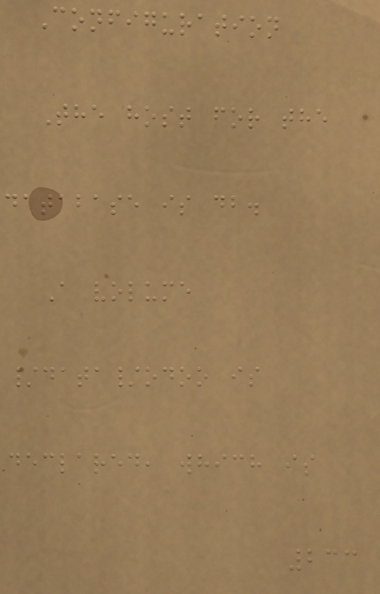Configuration
The host for the
database is db.
A volume
/data/odoo is
declared, which is
233
